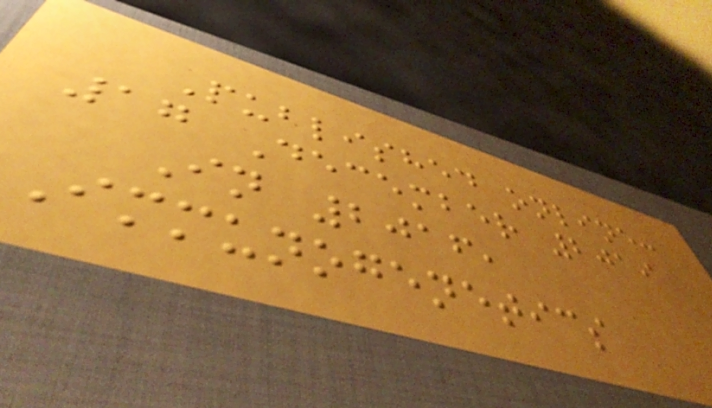Published online:
17 December 2019
In 2016,
Immunogenetics
